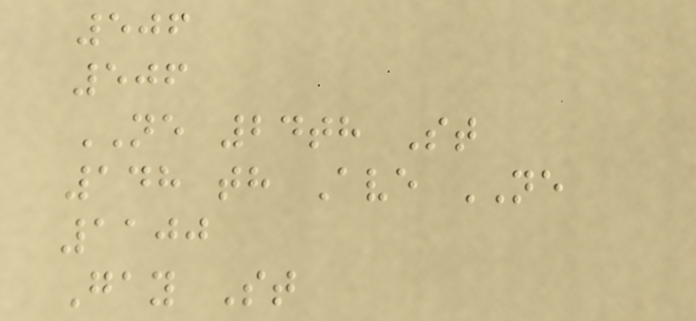506
506
NE 24th St
148 th Ave NE
1100
Gay St
